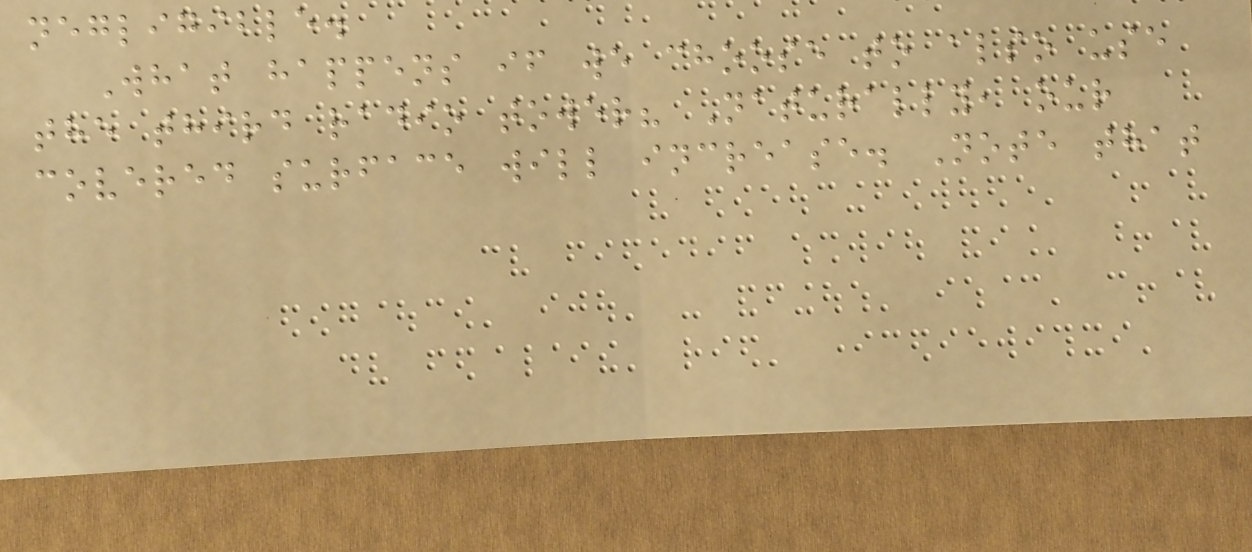negligible.
What happens if we choose to also use
the third radio tower? Naturally, our
covered surface will increase. Note that
